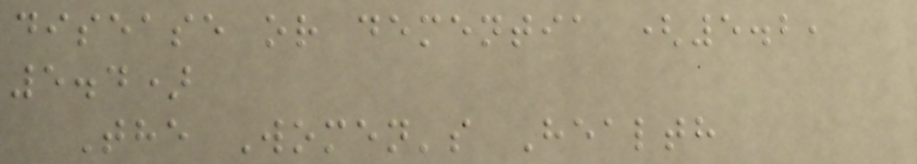disease or dementia (5.2,
5.4)
The Women's Health
